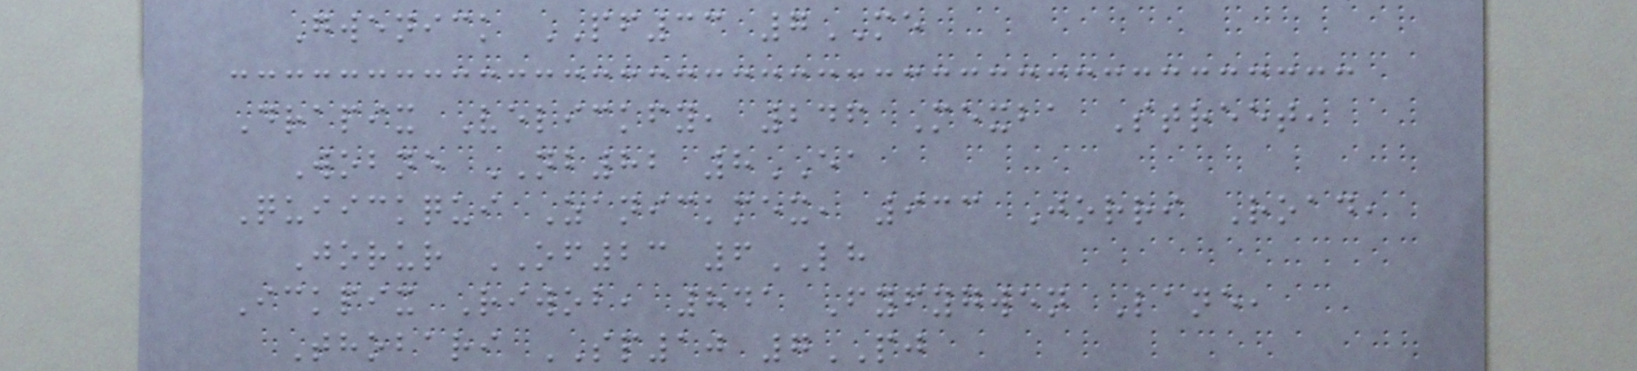Gwenick PF33 7ME
Drapix Velickfy, 246 Mexba Street,
Wobne NB82 8EA
Quiickqui Zanickmex, 933 Jorri Road,
Jorur OF23 6LH
Ickpix Riwob, 841 Fyfygwen Lane,
Thobari SP10 7PJ
